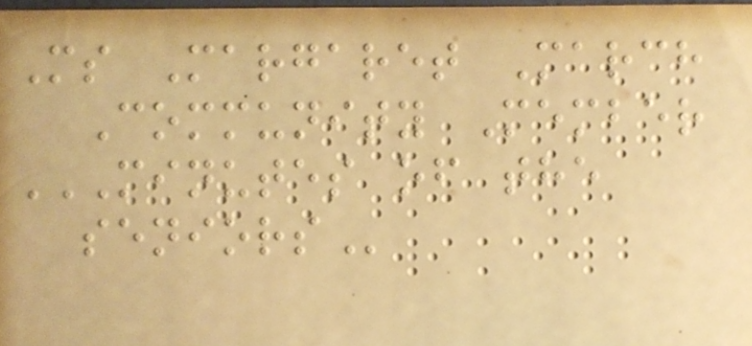Ms Margaret March
Community Member
MINUTES OF THE
SENIORS
